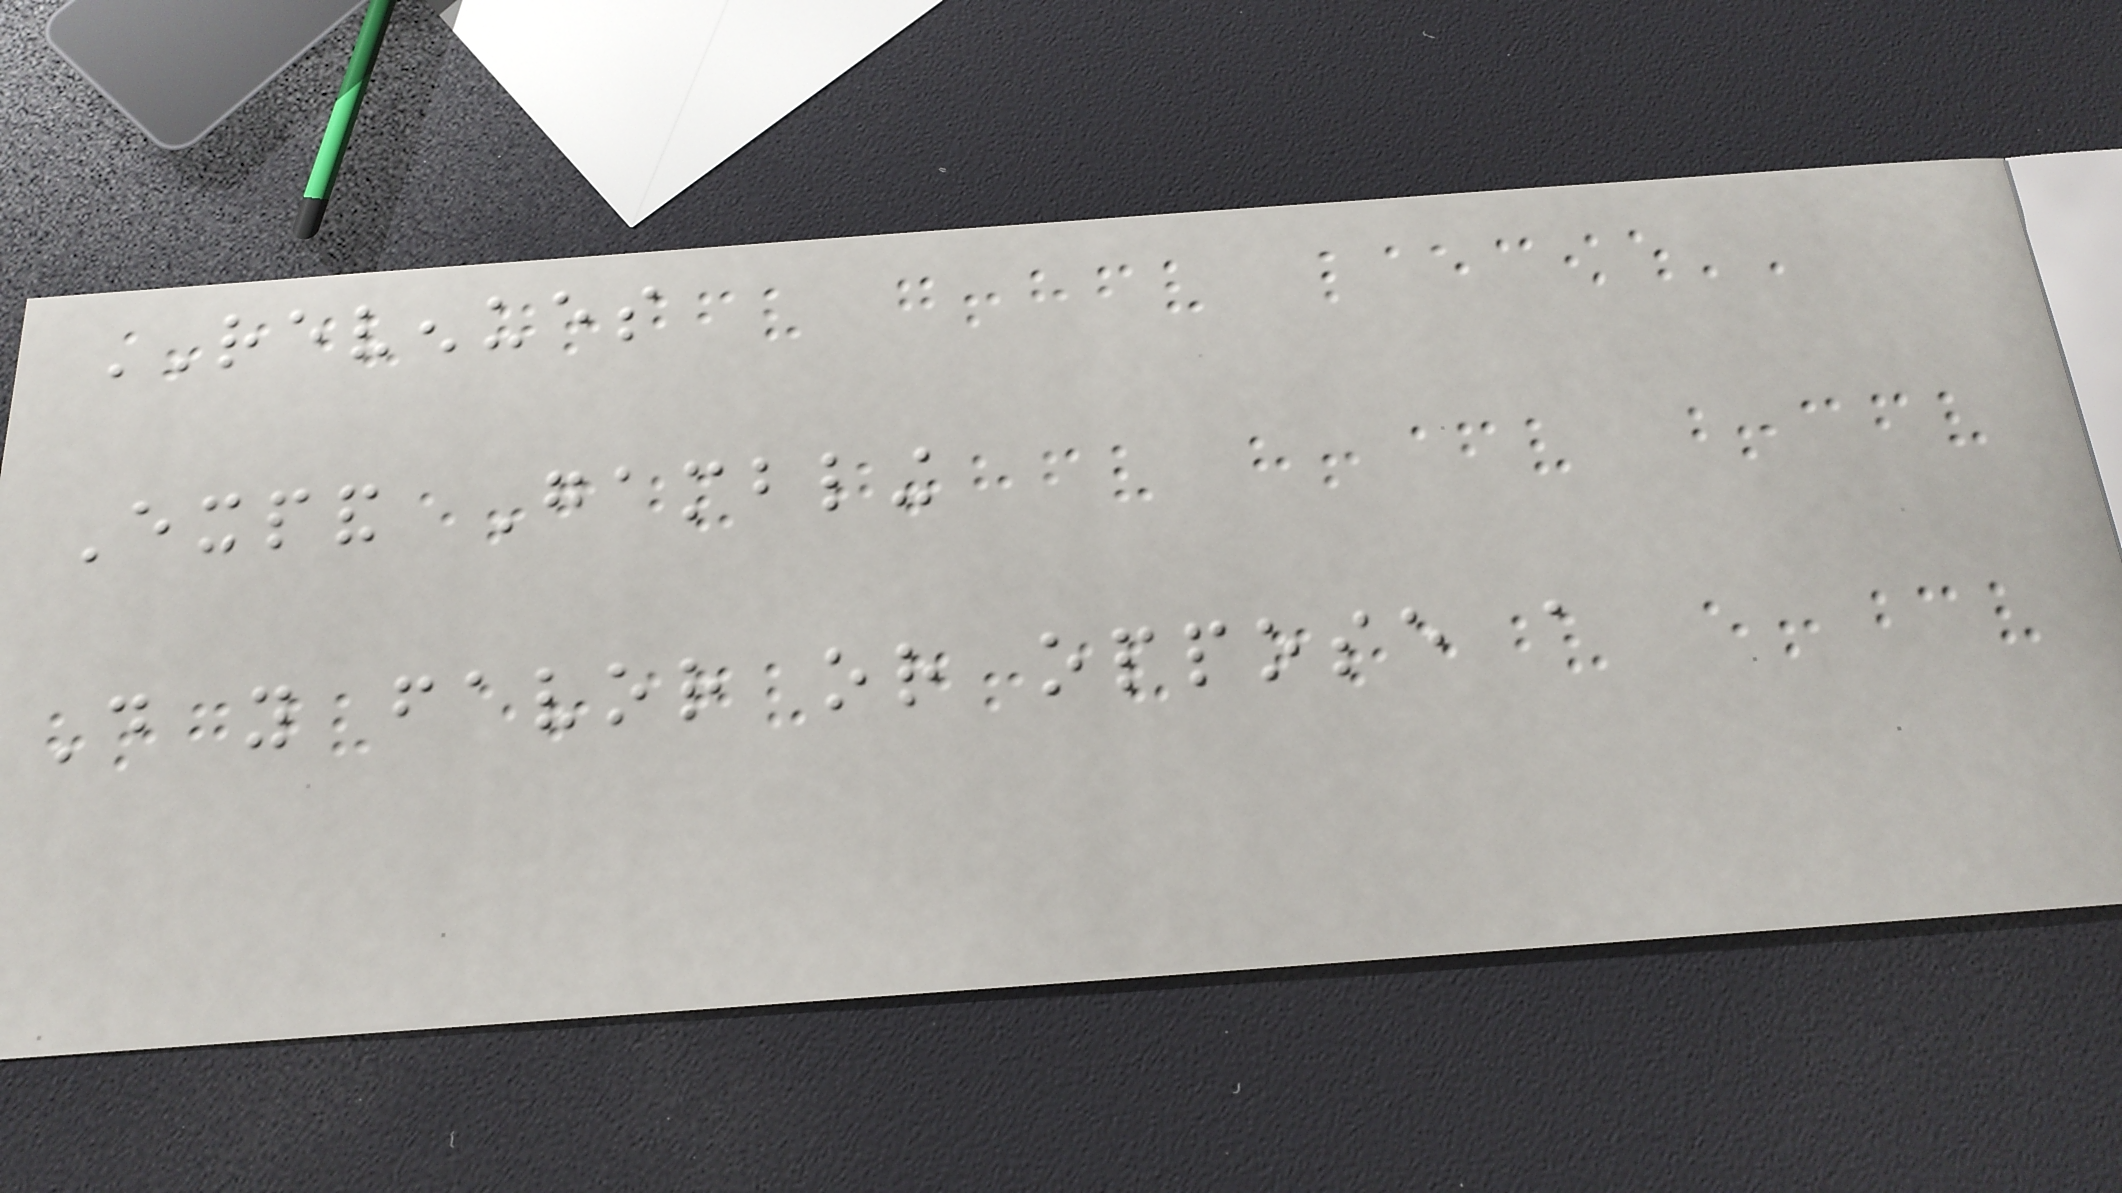REVENUES
Expand Gambling
Do you favor or oppose a
